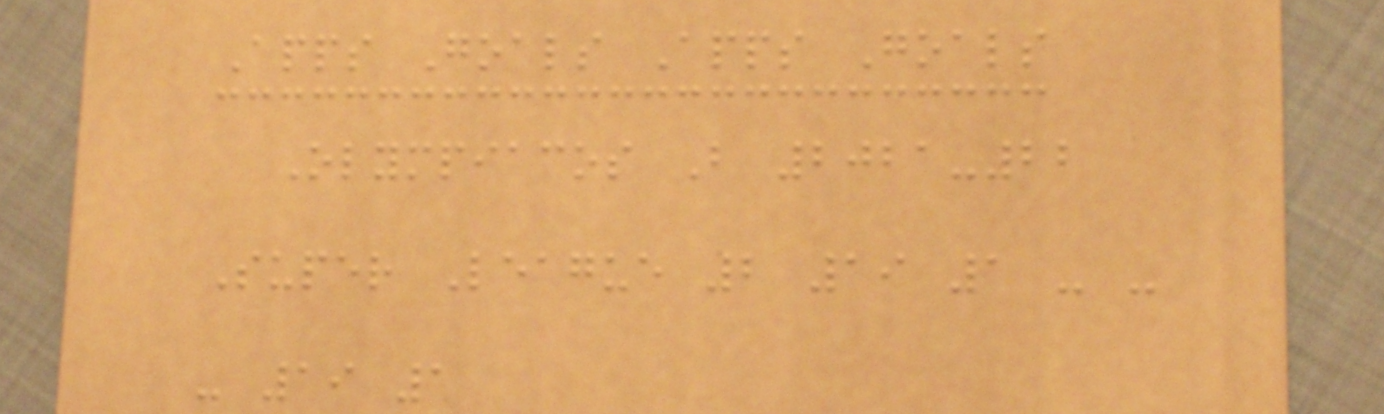Apps Goals Apps Goals
Olympiacos B 2021-22
Super League 2 19 1 - -
- 19 1
